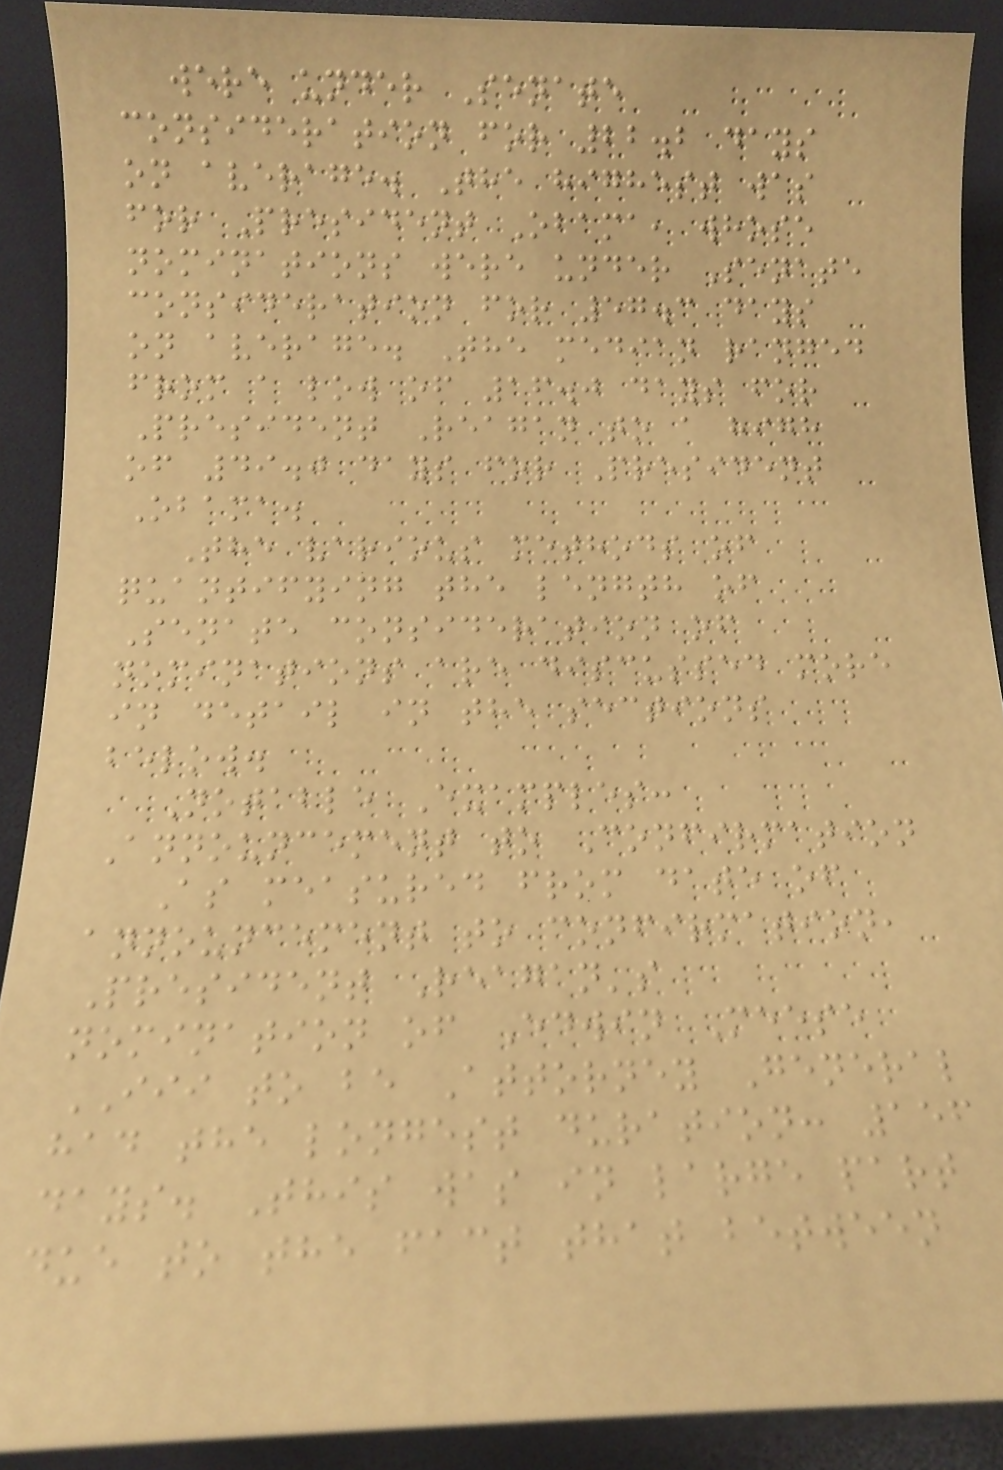were under Senate
consideration for 22.2 days
on average. The highest was
for President Obama, whose
nominations were under Senate
consideration for 57.3 days
on average. The median ranged
from a low of 16.0 days for
President Reagan to a high
of 49.0 days for President
Obama.
The various methods of
quantifying the length of
Senate consideration of
nominations are discussed more
in detail in the sections
below.
Notable Examples:
Announcement to Confirmation
As measured from date of
announcement to confirmation,
President Reagan's
nomination of Edwin Meese
III to be Attorney General
had the longest duration: 156
days. This was in large part
due to the fact that between
